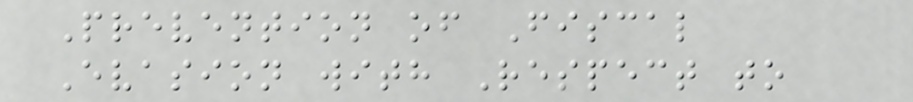Prevention of Fiscal
Evasion with Respect to
